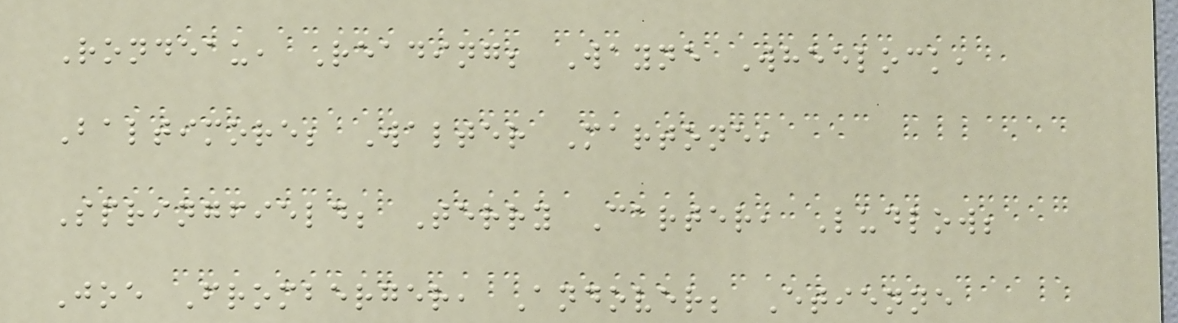Rondeau, Reading; Wayne Wheelock,
Baltimore; Walter Martone,
Springfield; Terry Carter, Ludlow;
Joe Fromberger, Andover; Etienne
